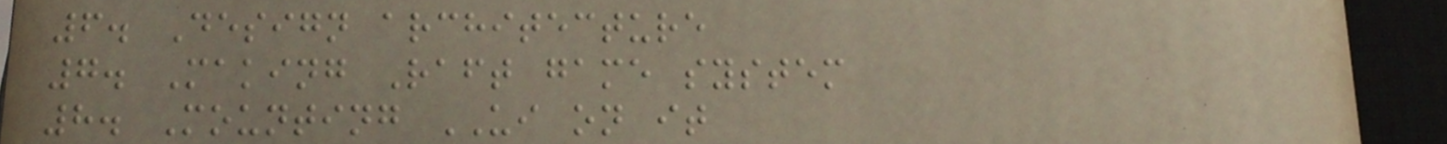6. Design architecture
7. Making Raft game system
8. Mounting UI on it
